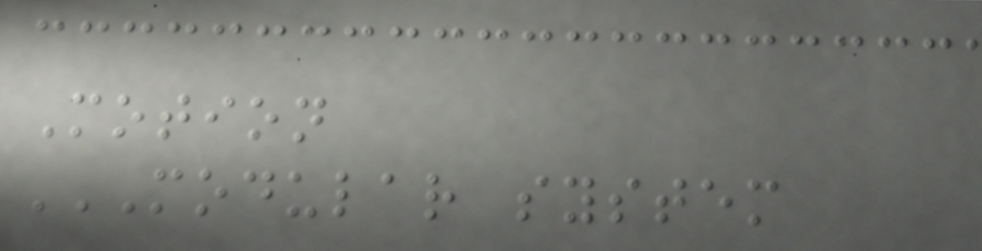Motion
MODULAR SYSTEM
